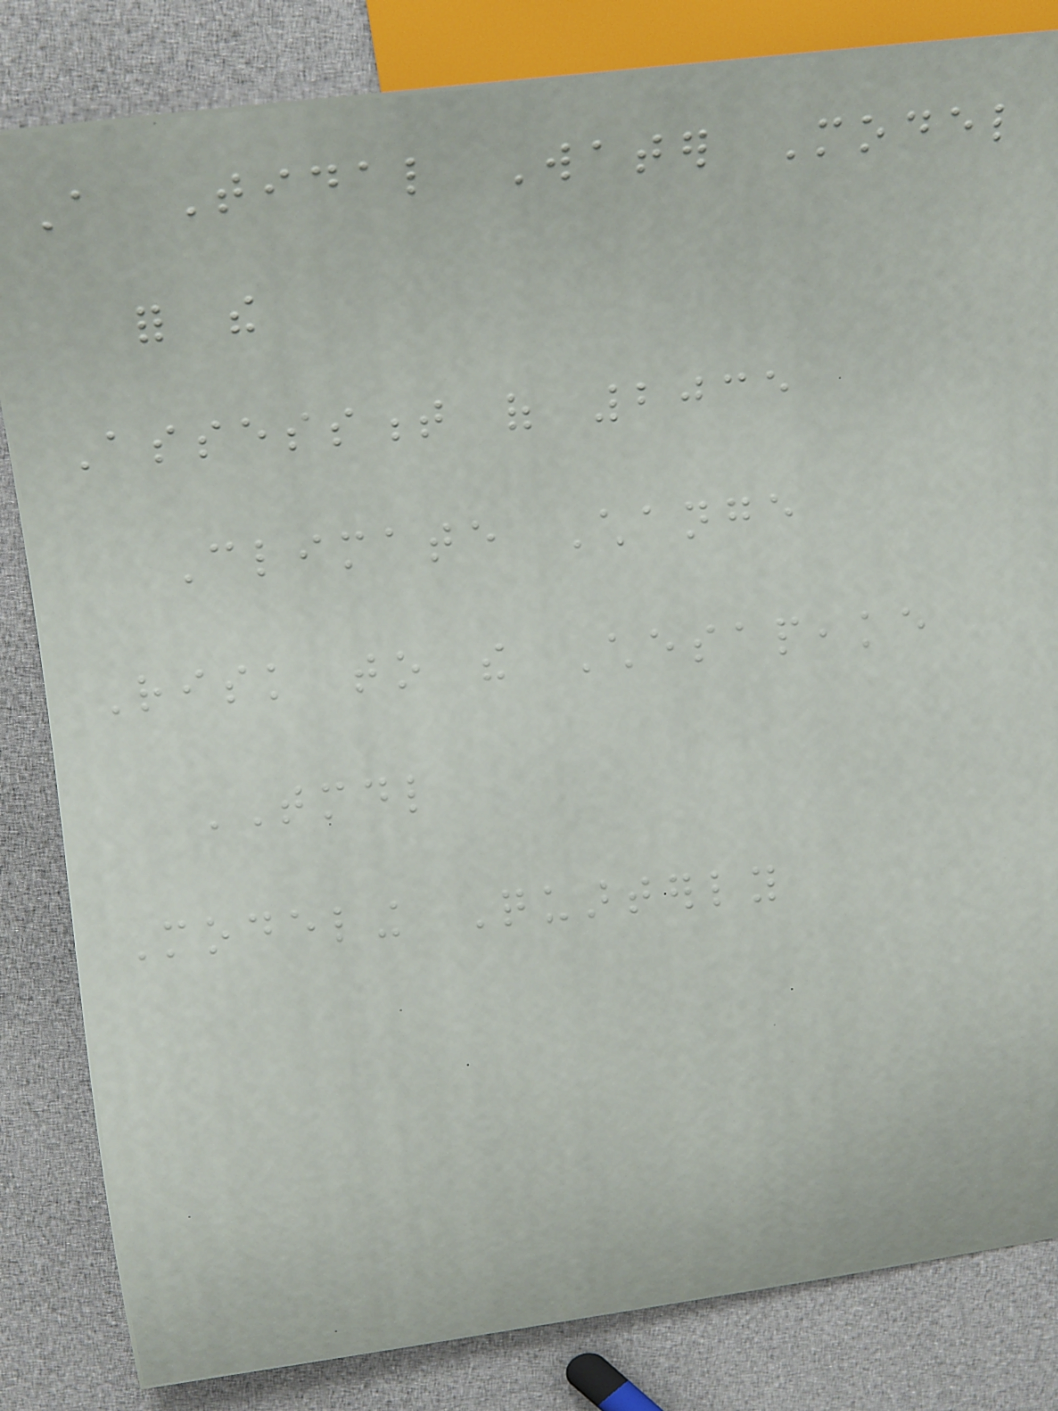A Tidal Water Model
for the
Assessment of 2035
Climate Change
Risk to the Chesapeake
TMDL
Modeling Quarterly
